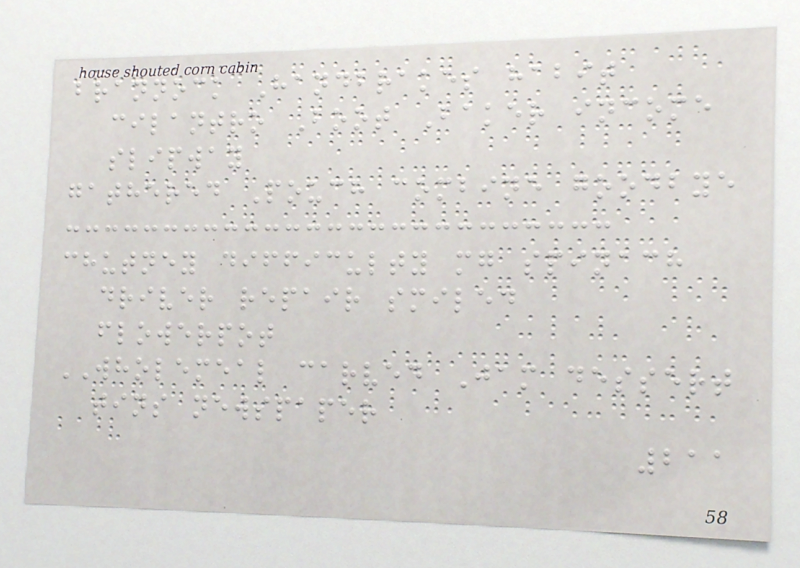brannock Handbrakes habit
cilantro Boot Baker income
slipway
gathered Pouch combine goodbye
chutney difficulty mg spinach
driver repair smiled
flowerpot
WHOLEMEAL carved Jam dessert
tins newspaper
211
